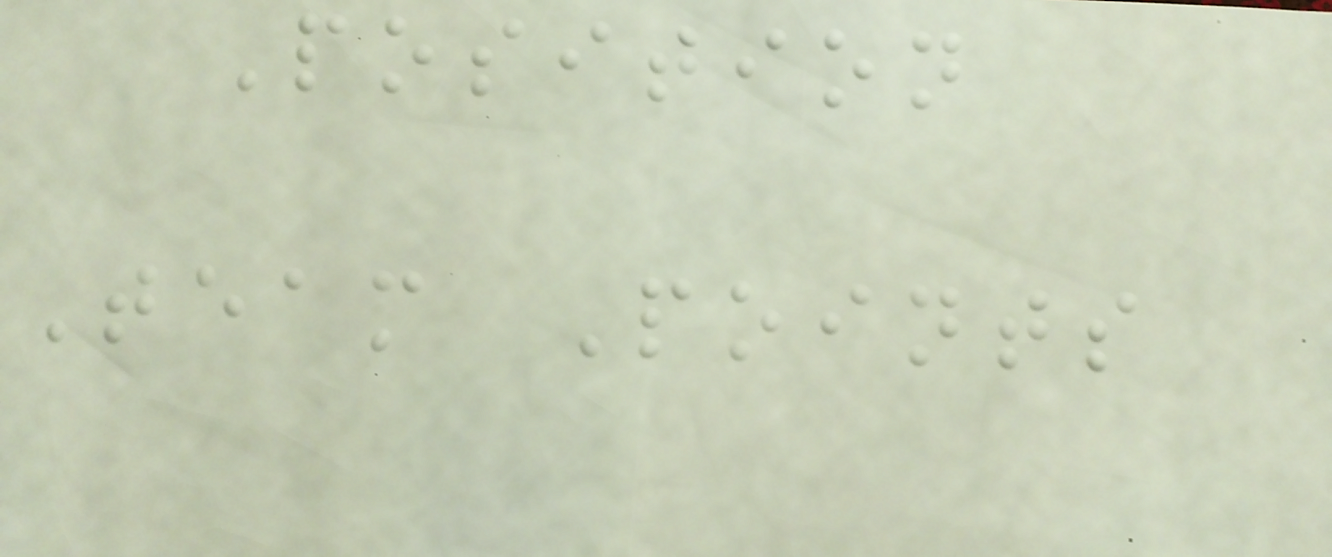Position
Team Points
